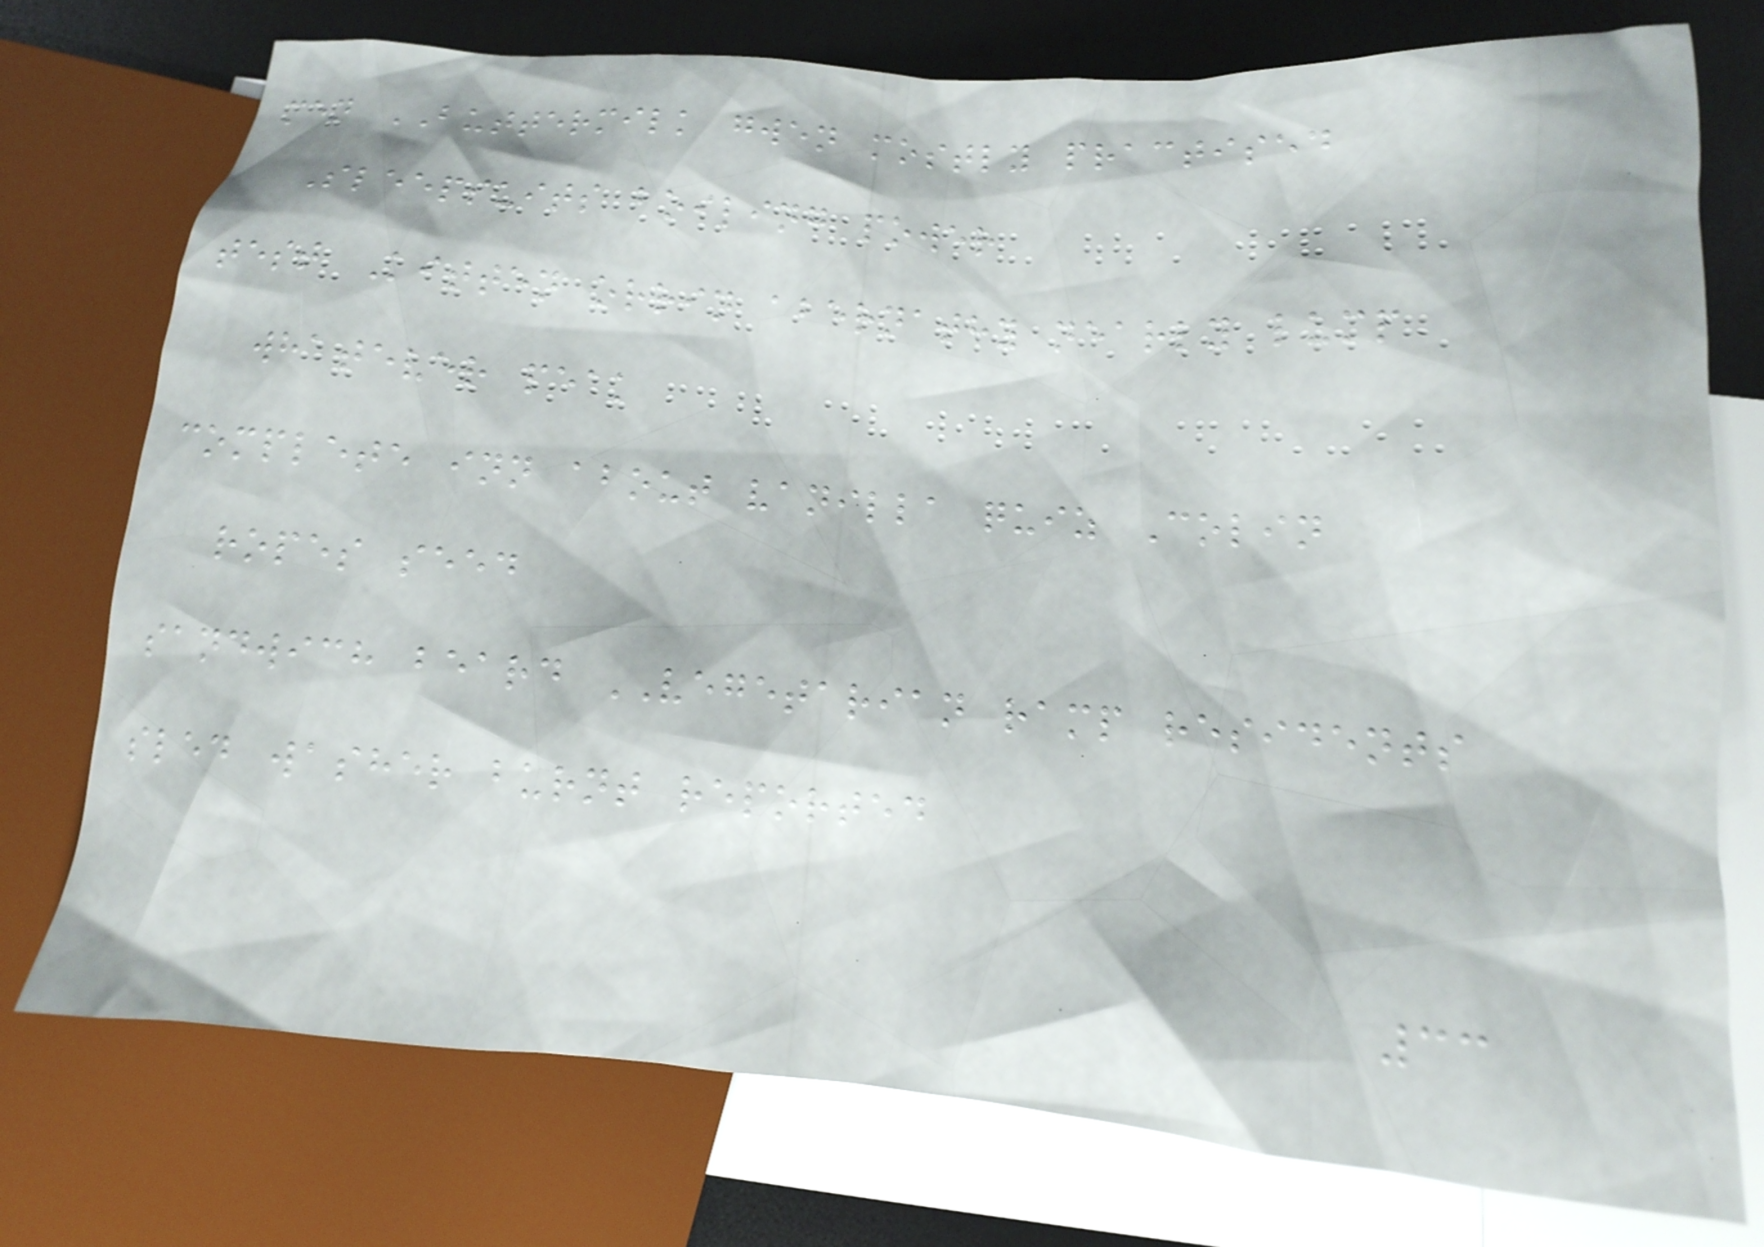men BUTTERMILK gwen mostly practised
Sleepsuits boiling power
test Kitten orrin abernathy nearly lump
whatever peak
complete inn about vanilla quiz Colin
ropes seed
sandwich beard VEGETARIAN ramp residents
sled washer burnt reported
33
